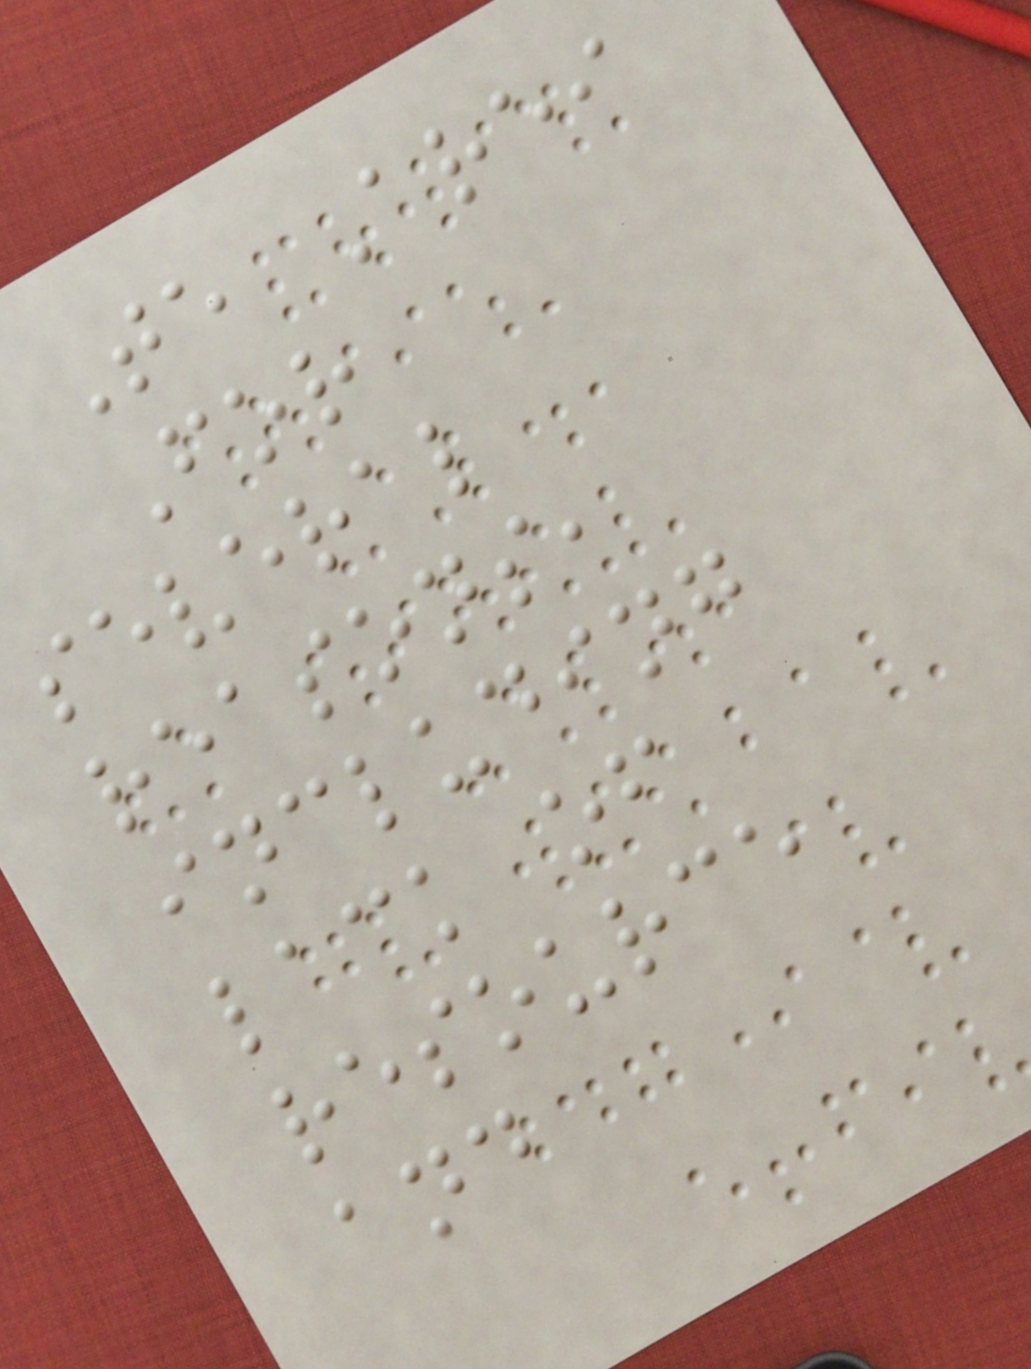Te Arei
For
several
reasons,
including
lack of
resource
and
